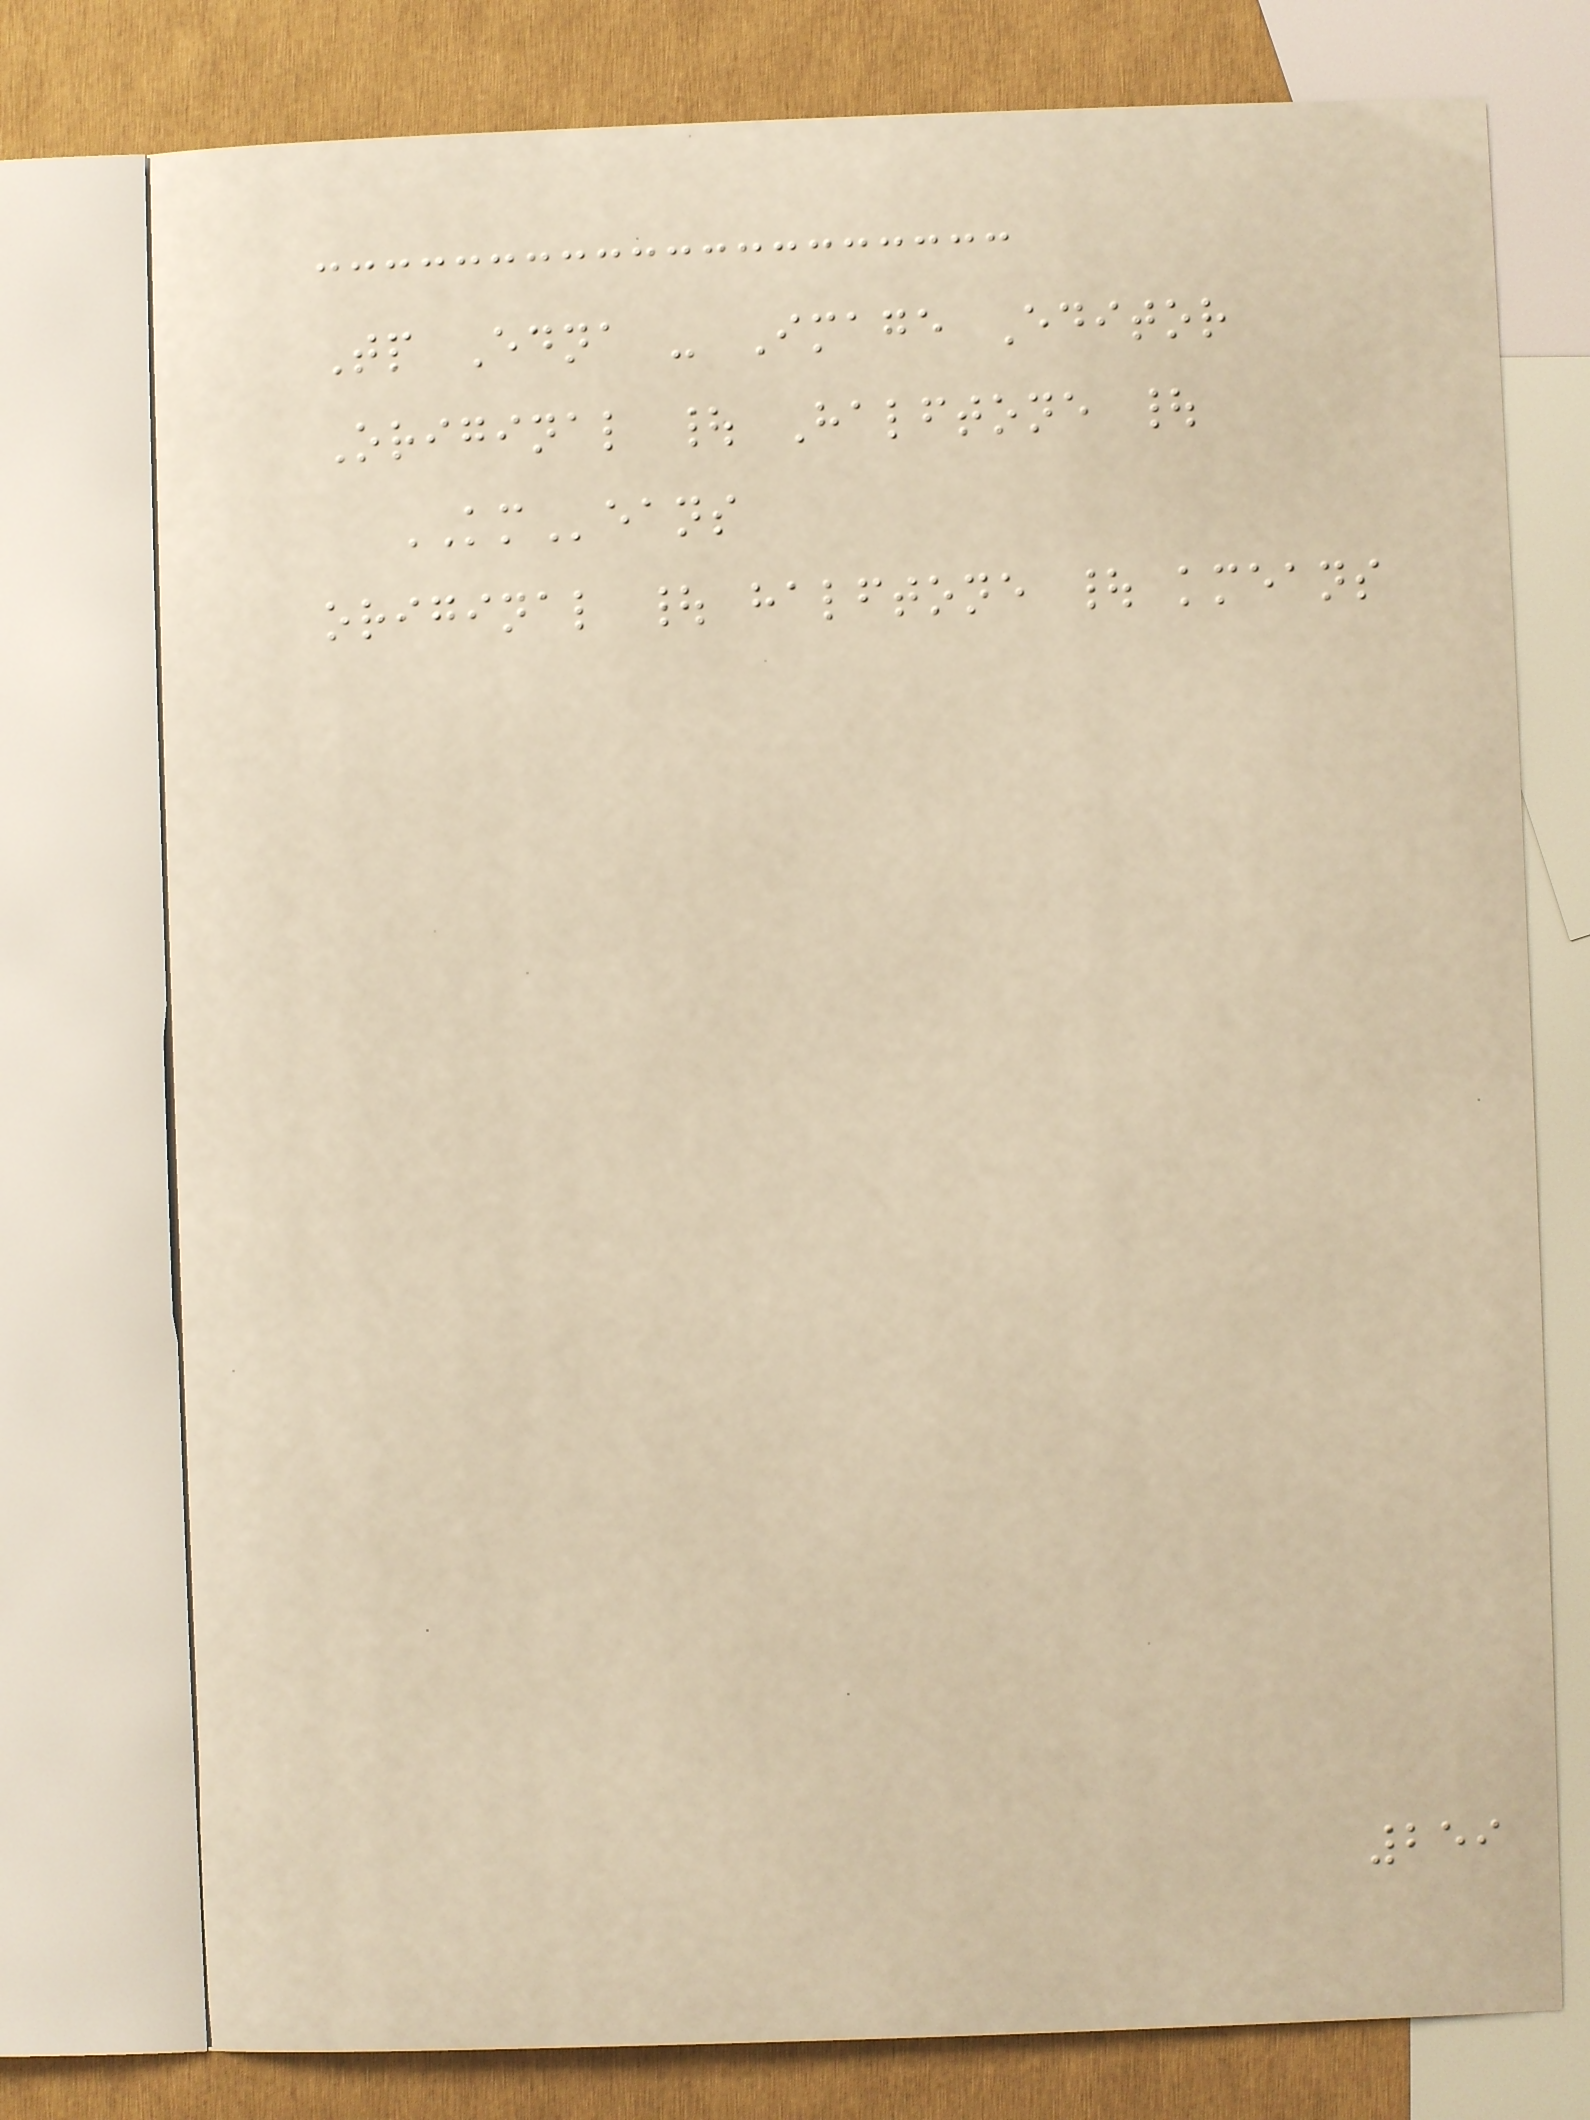Tp Edna - Image Editor
Original | Halftone |
KMeans
original | halftone | kmeans
259
